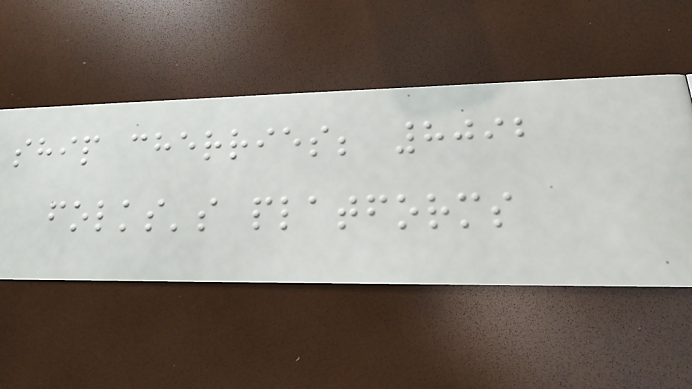ship cherries; 8092
folks's platforms
